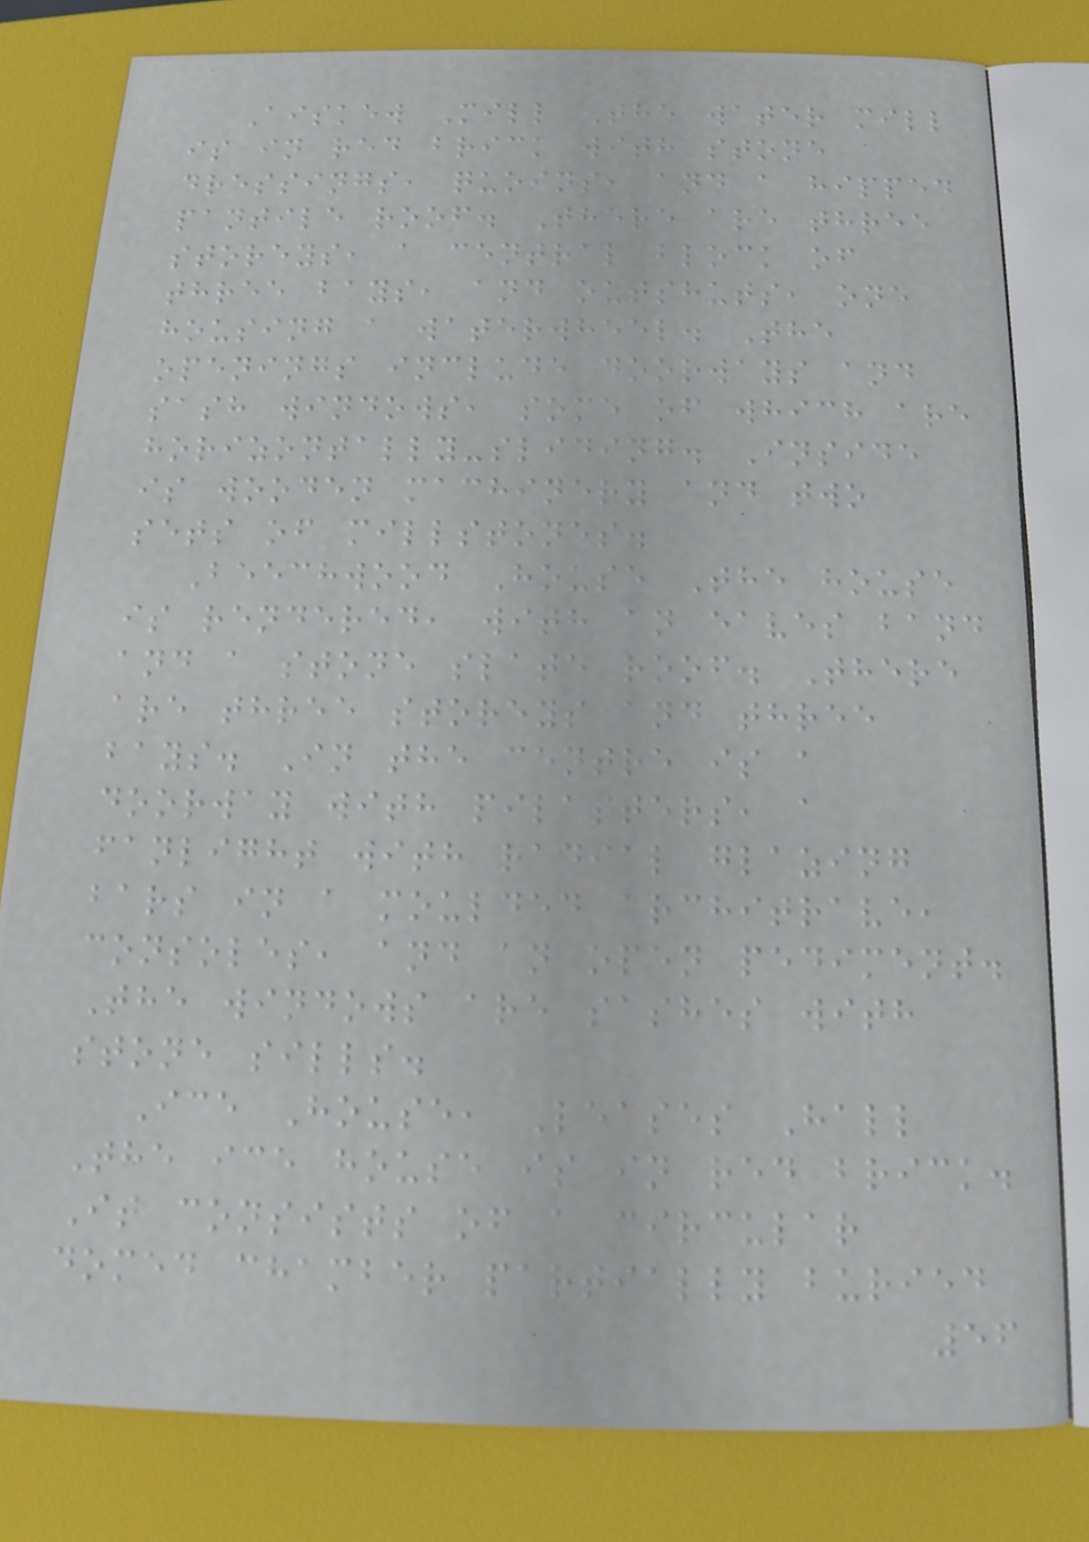Aiskew Mill The water mill
is in red brick with stone
dressings, quoins, and a hipped
pantile roof. There are three
storeys, a central block of
three bays, and outshuts, one
housing a waterwheel. The
openings include doorways and
sash windows, some of which are
horizontally-sliding. Inside
is wooden machinery and two
sets of millstones.
Beechwood House The house
is rendered, with an eaves band
and a stone slate roof. There
are three storeys and three
bays. In the centre is a
doorway with pilasters, a
fanlight with radial glazing
bars in a moulded architrave,
consoles, and an open pediment.
The windows are sashes with
stone sills.
Ice House, Leases Hall
The ice house is in red brick.
It consists of a circular
domed chamber partially buried
56
